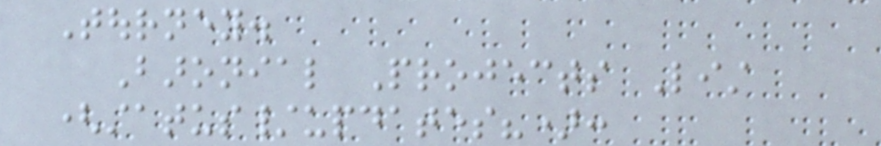Tourney.
Baronial Projects List
(status/updates?):
